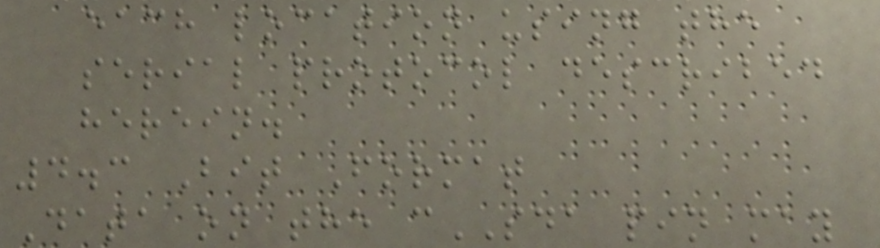each location using the
serial protocol described
herein.
4.3 Bit Format
Data on the cSDA pin may
